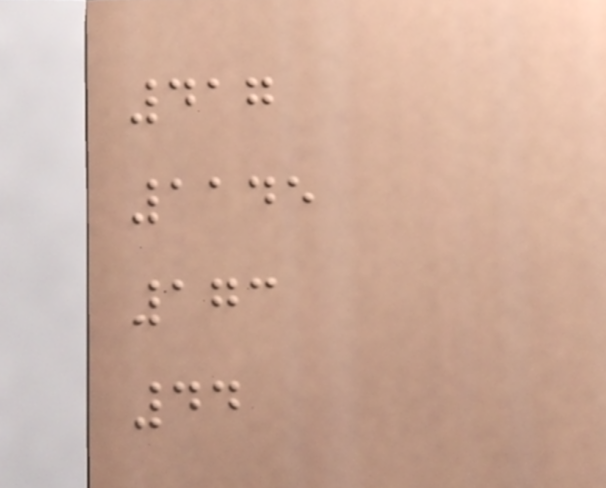417
1145
173
44
